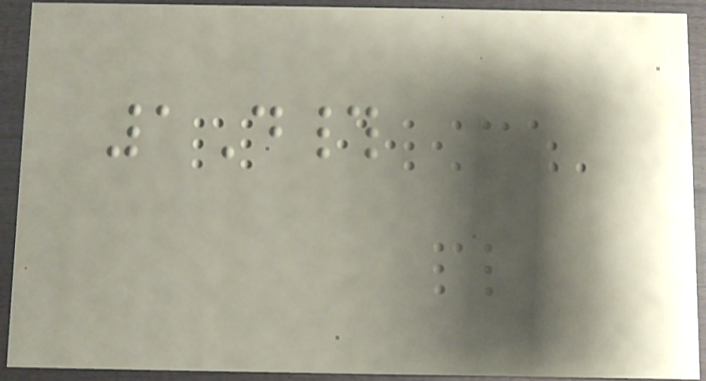1D#
